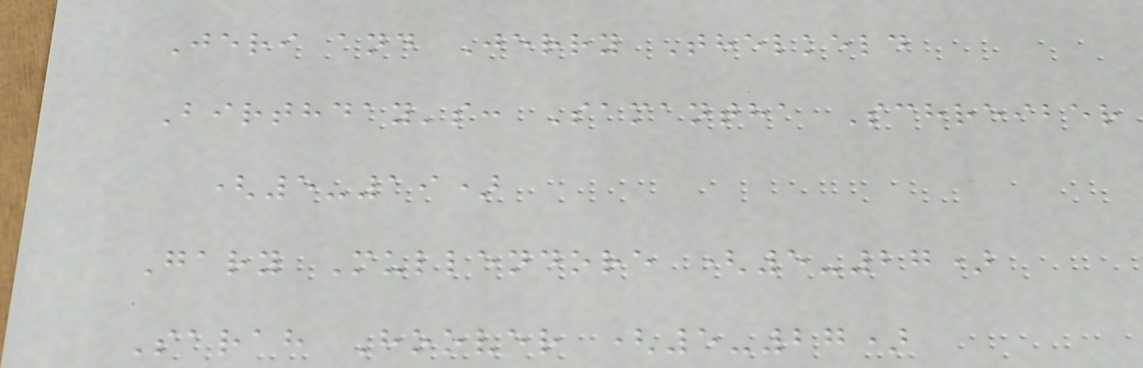Jeri and Jerry Thelkeld
Birthday's: Samantha Schreiber
(5-19)
Gary Mullendore (5-27)
Sarah Hoover (5-27)
